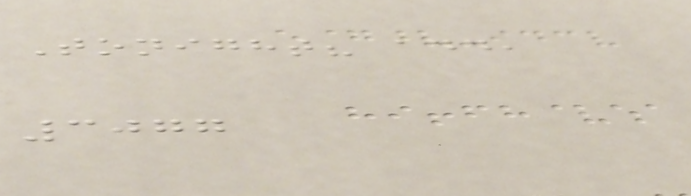Tonight? add,
3077
